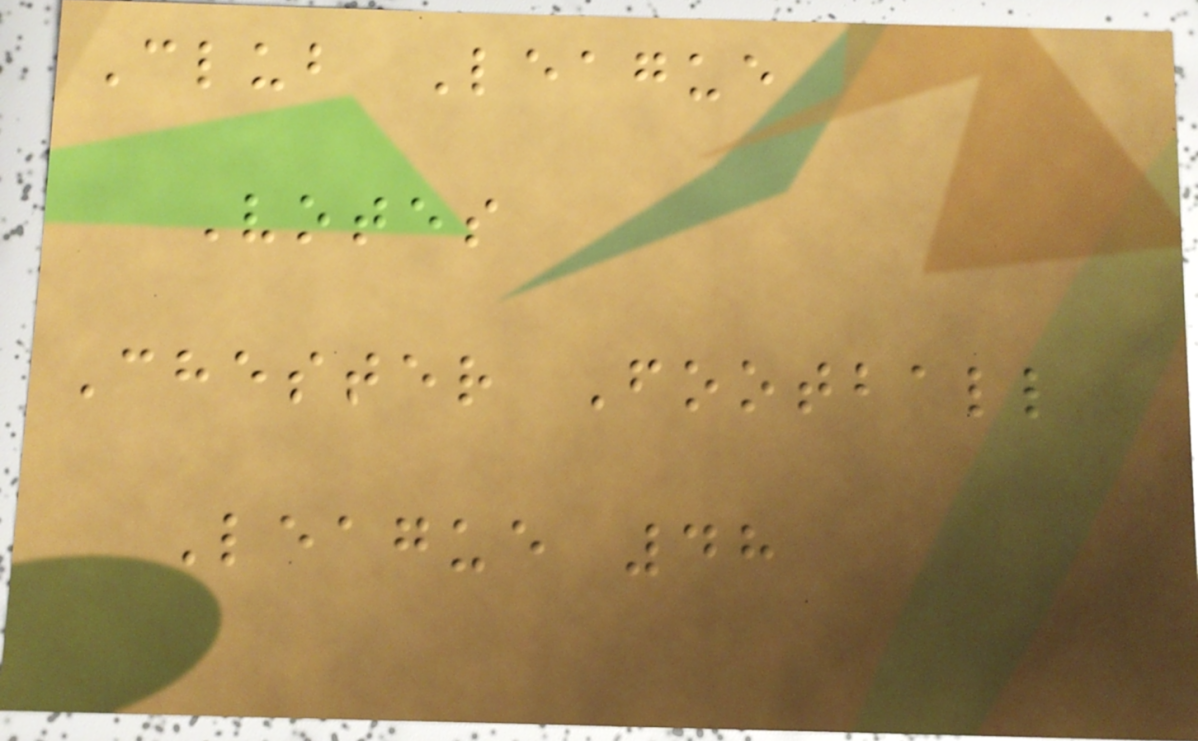Club League
Votes
Chester Football
League 48
